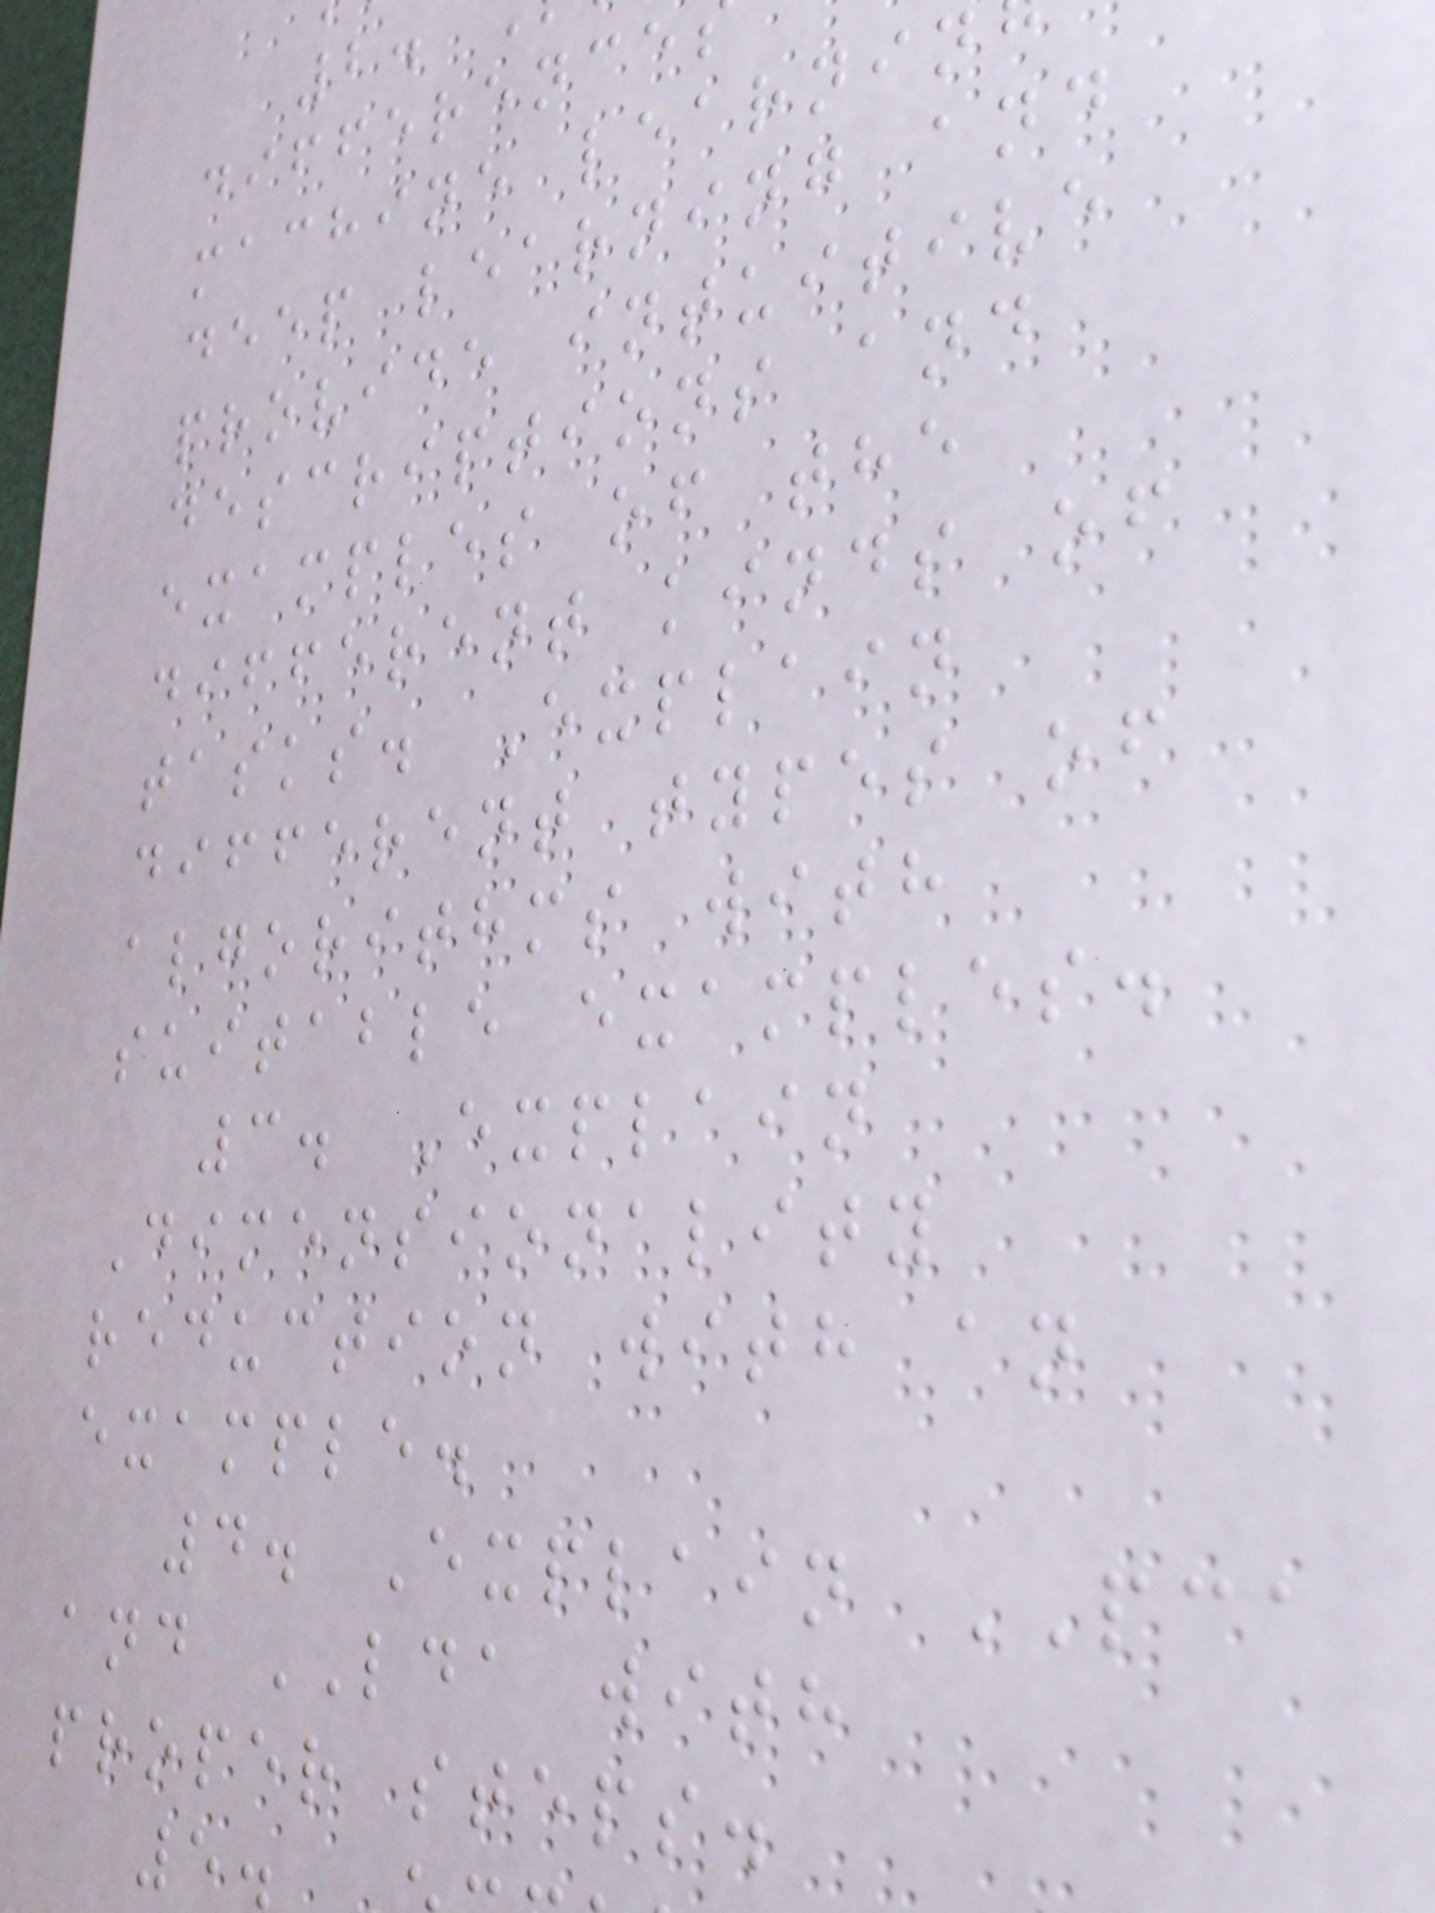difference
machine learnin
deep learning and
provide intuitive
descriptions and
examples of the
different kinds of
tasks. Explain
different types of
algorithms with
suitable examples.
3. Explain
Dimensionality
reduction with an
example.
4. Explain PCA
and LDA with
proper steps.
